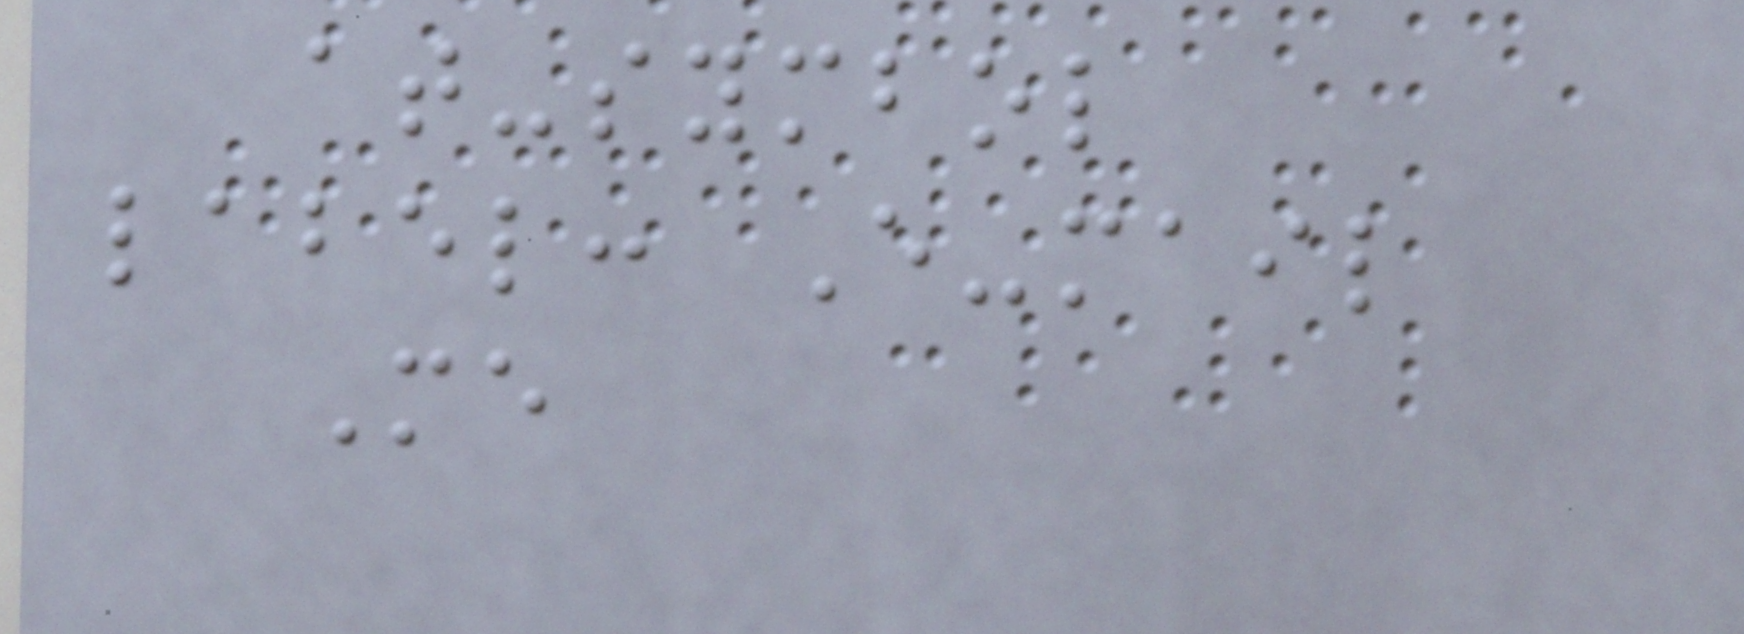at-symbol
label: E-mail
Me
